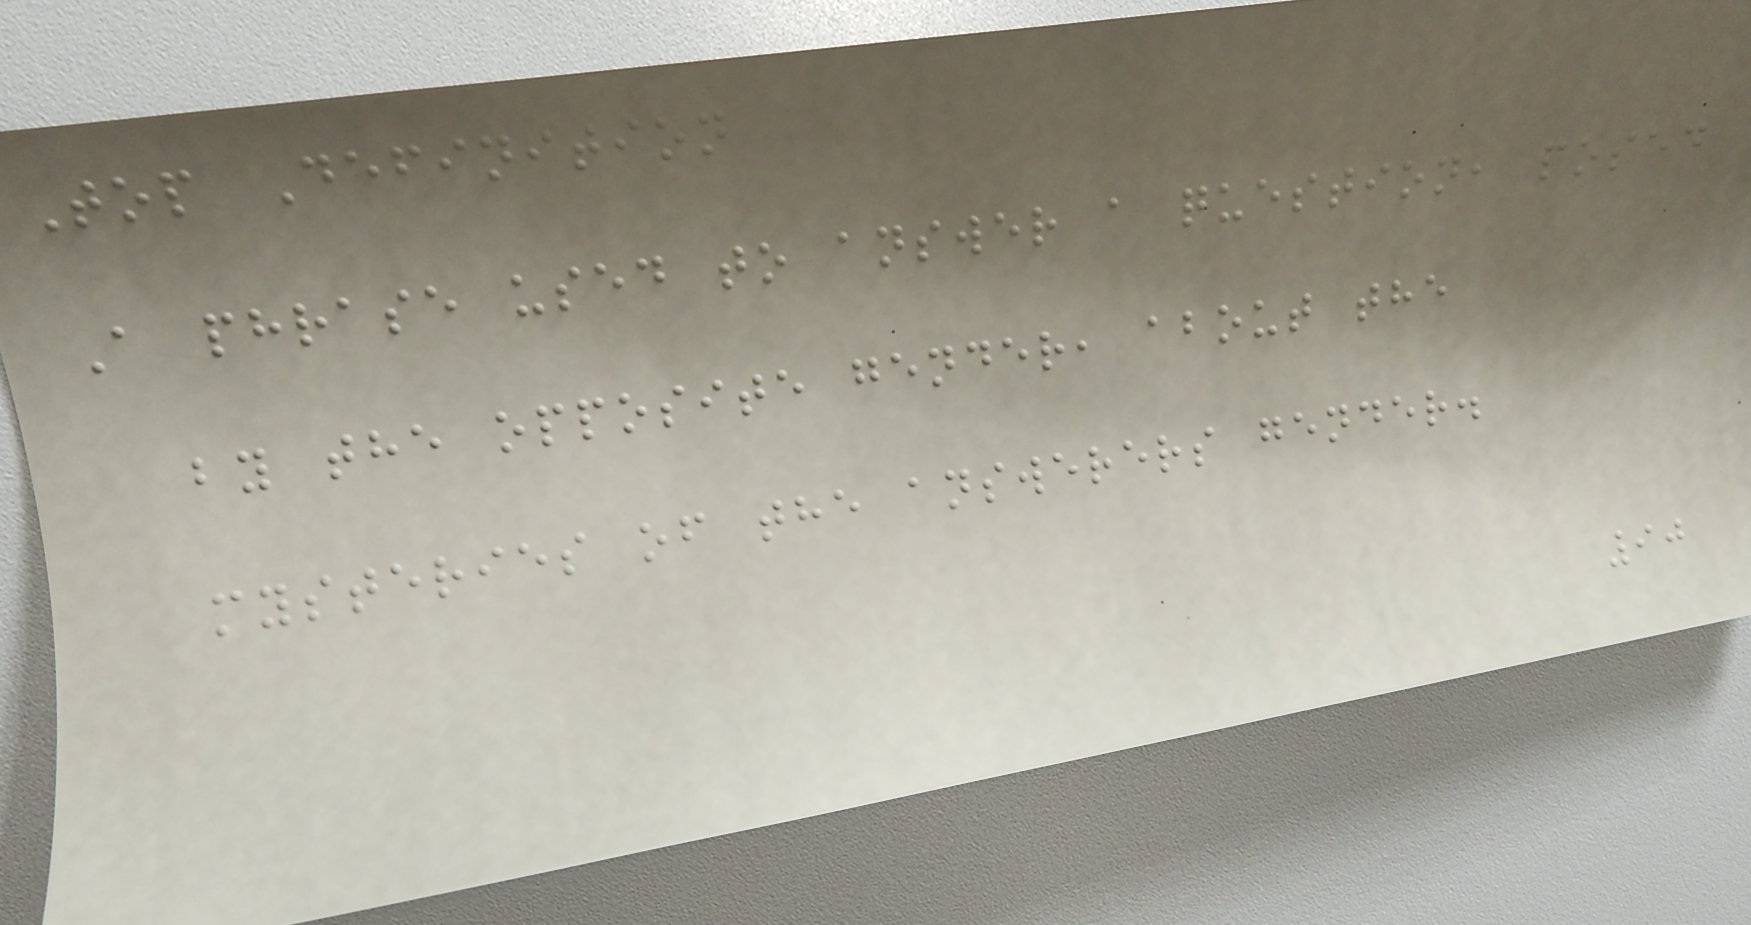Top Definition
A phrase used to answer a question, posed
by the opposite gender, about the
mysteries of the answerers gender.
90
